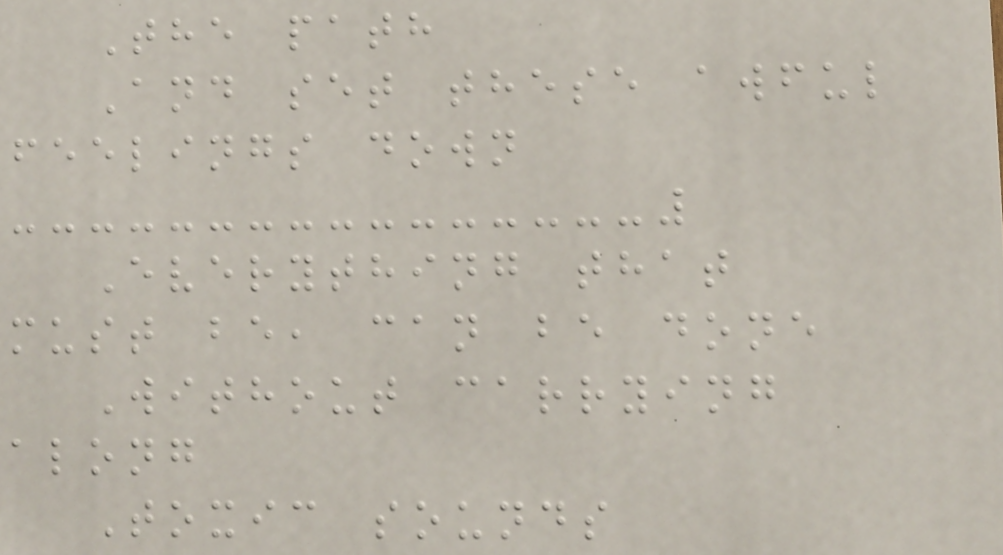The path
And set these awful
feelings down
Everything that
must be, can be done
Without carrying
along
Toxic sounds
